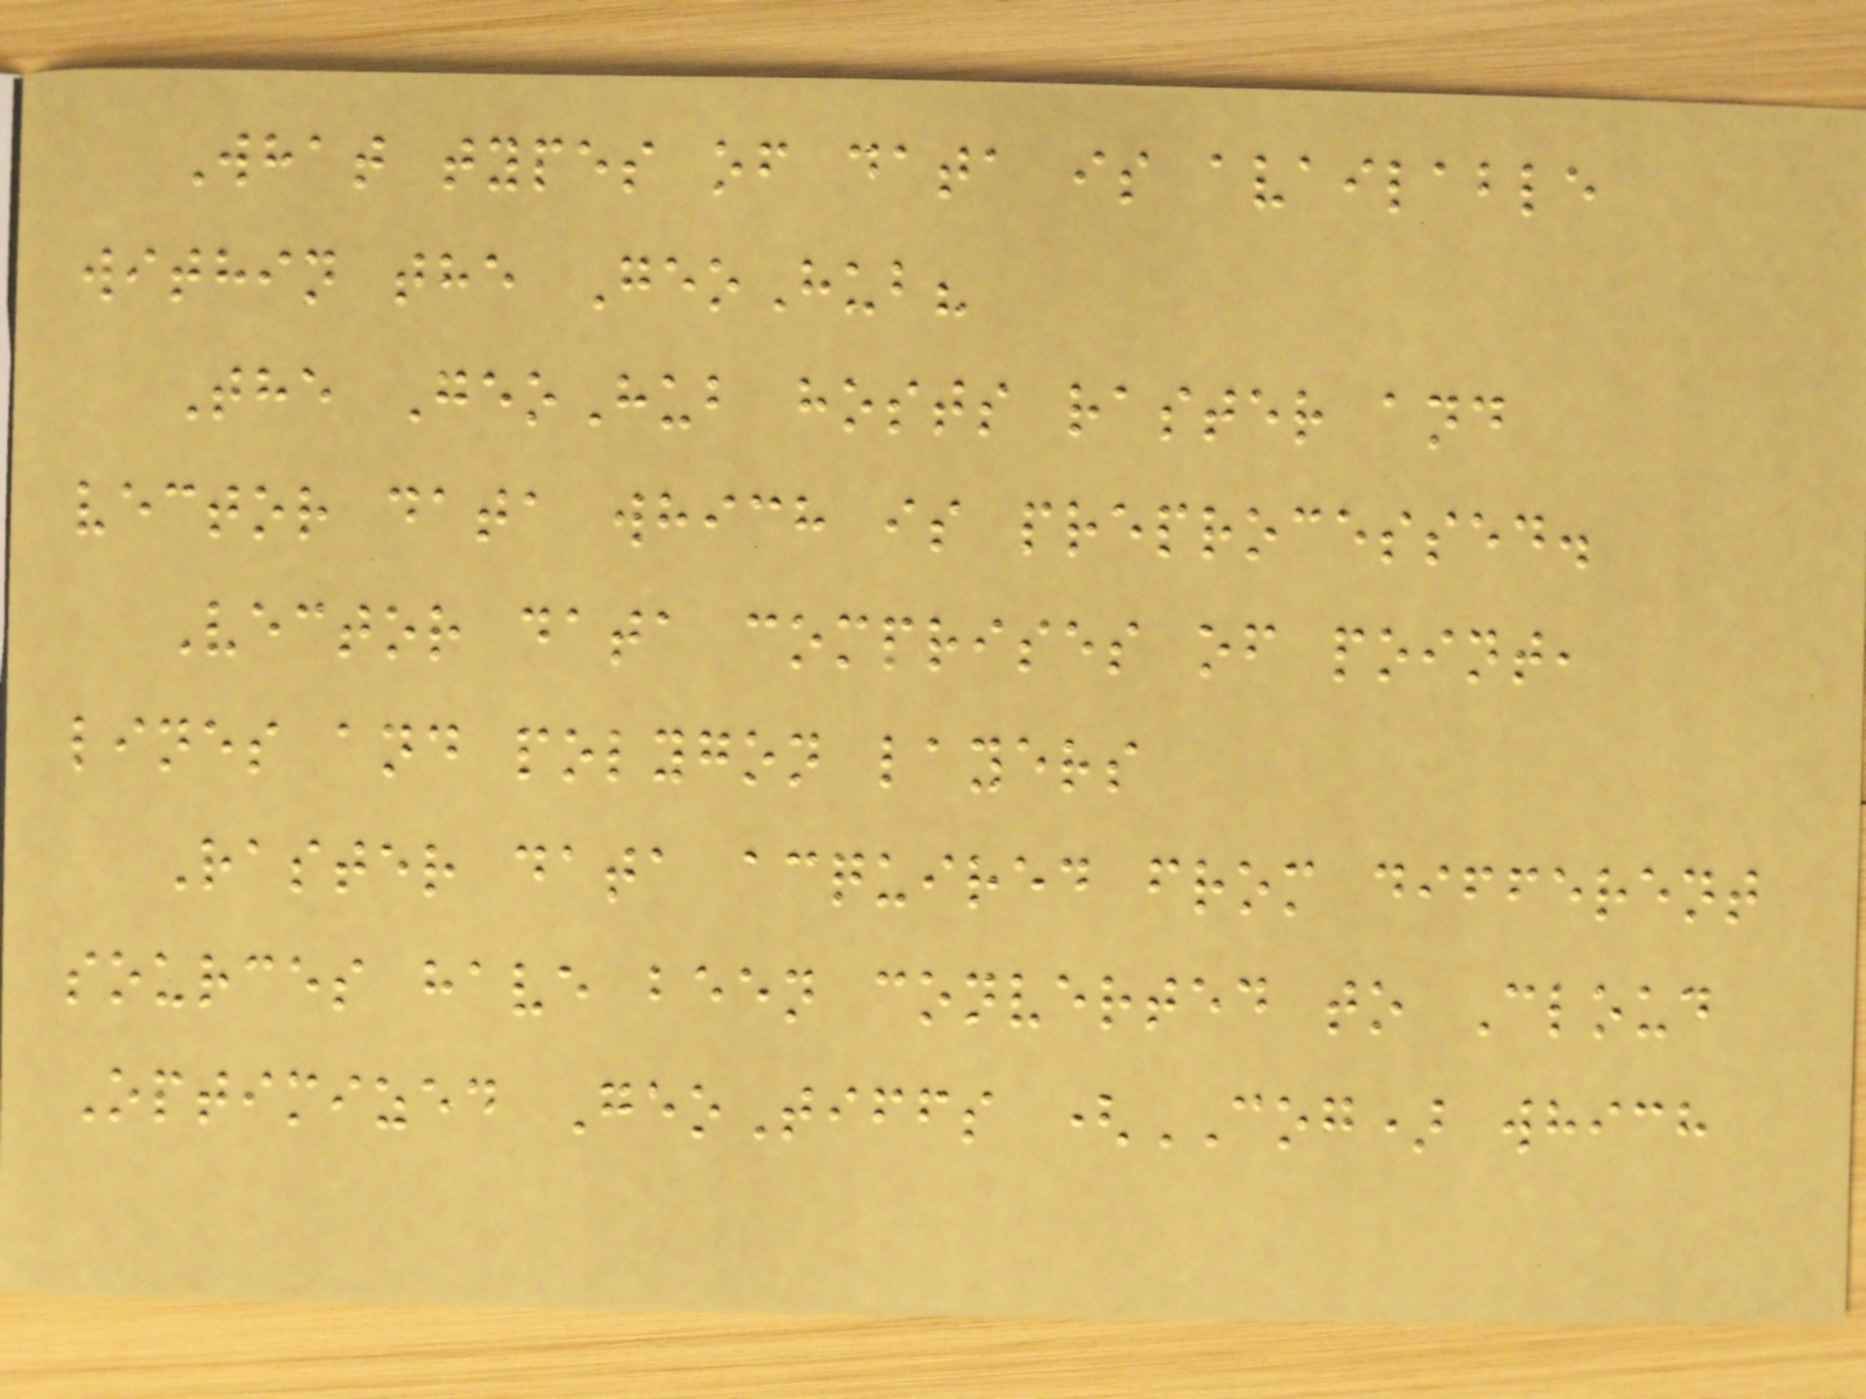What types of data is available
within the GeoHub?
The GeoHub hosts raster and
vector data which is preprocessed.
Vector data comprises of point,
lines and polygon layers
Raster data acquired from different
sources have been converted to Cloud
Optimized GeoTiffs (COG) which
